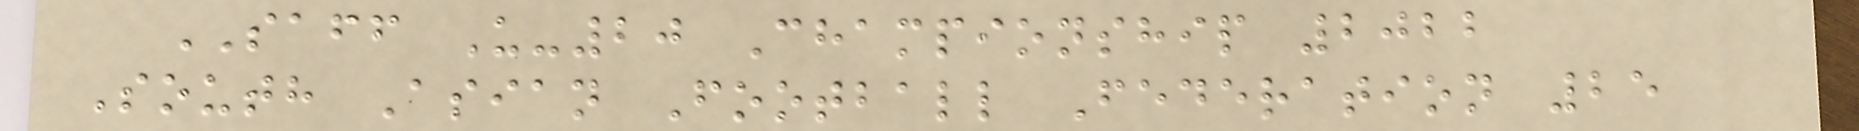SAFF U-20 Championship 2022
South Asian Football Federation 25
